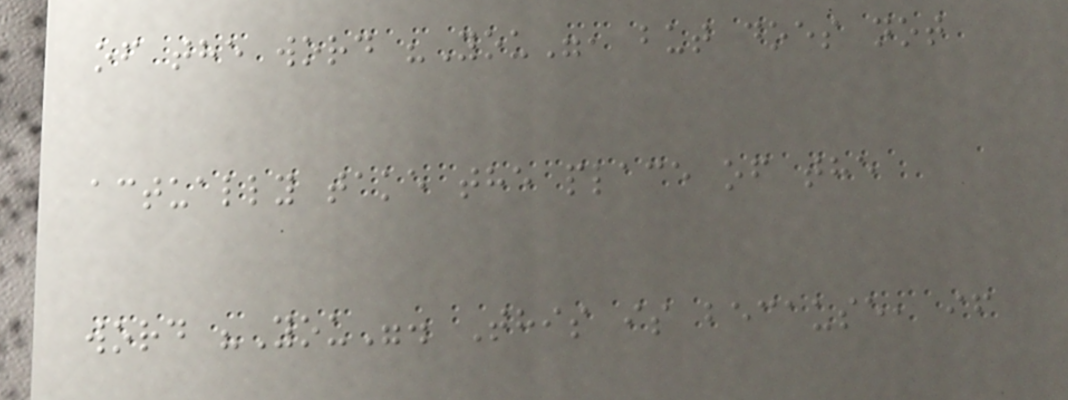of the word "You", but does not
actually take the place of the
word "You". This is because, if
